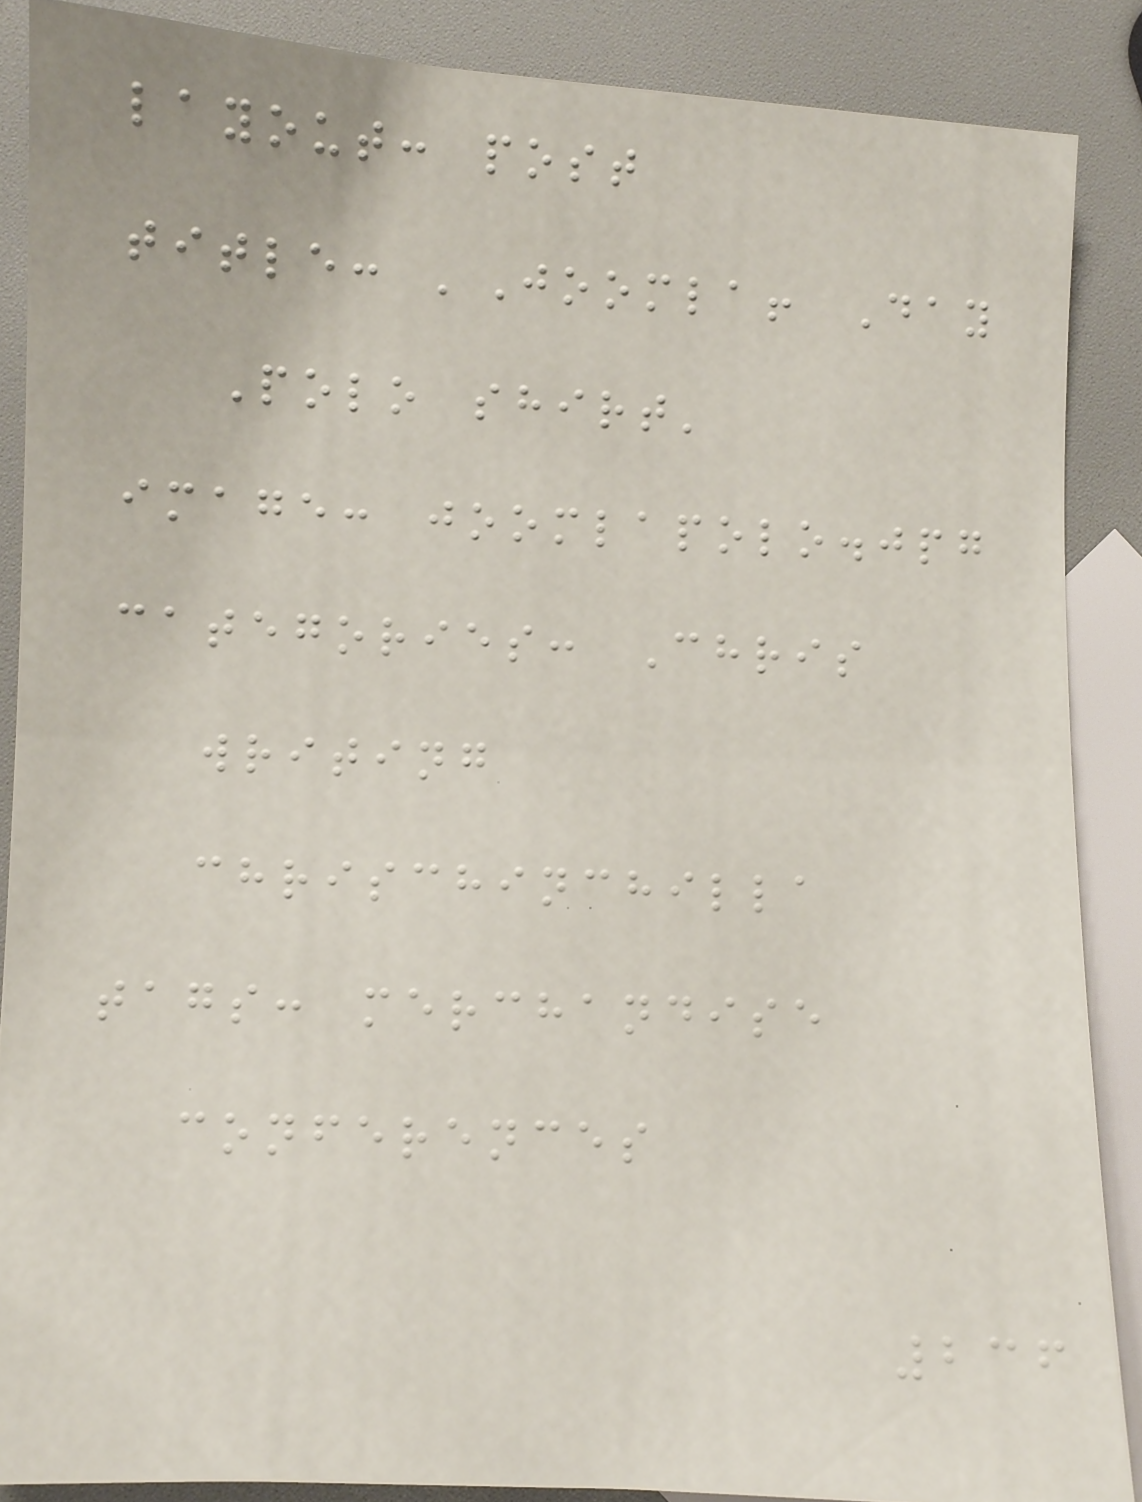layout: post
title: 'Joomla! Day
Polo shirt'
image: joomlapolo.jpg
categories: Chris
writing
chrischinchilla
tags: merchandise
conferences
236
